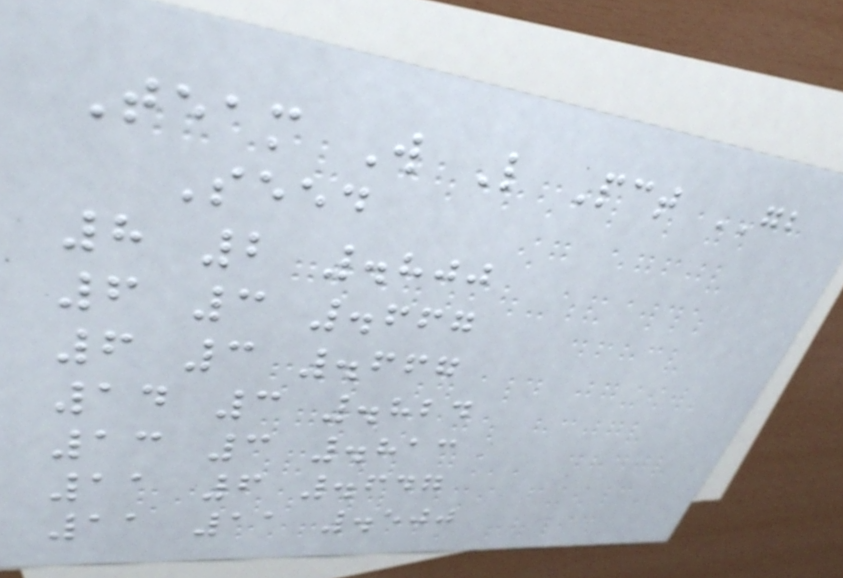Team W L Pct GB
Seed
8 2 .800
6 3 .667
6 3 .667
14 3 .824
13 3 .813
11 6 .647
11 11 .500
